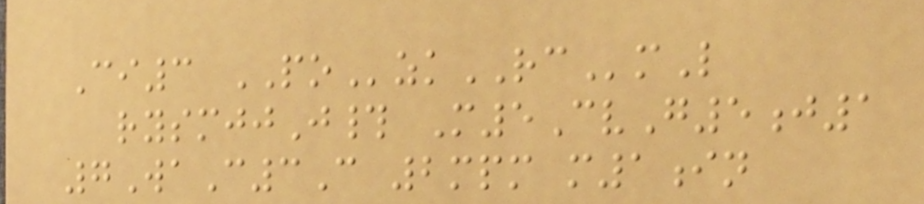Ci3 POzkRCmL
rysmjjJ# M5CvG5j1
7WaC3C 2mpm m1in
